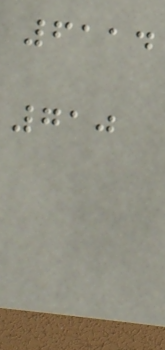6114
710
